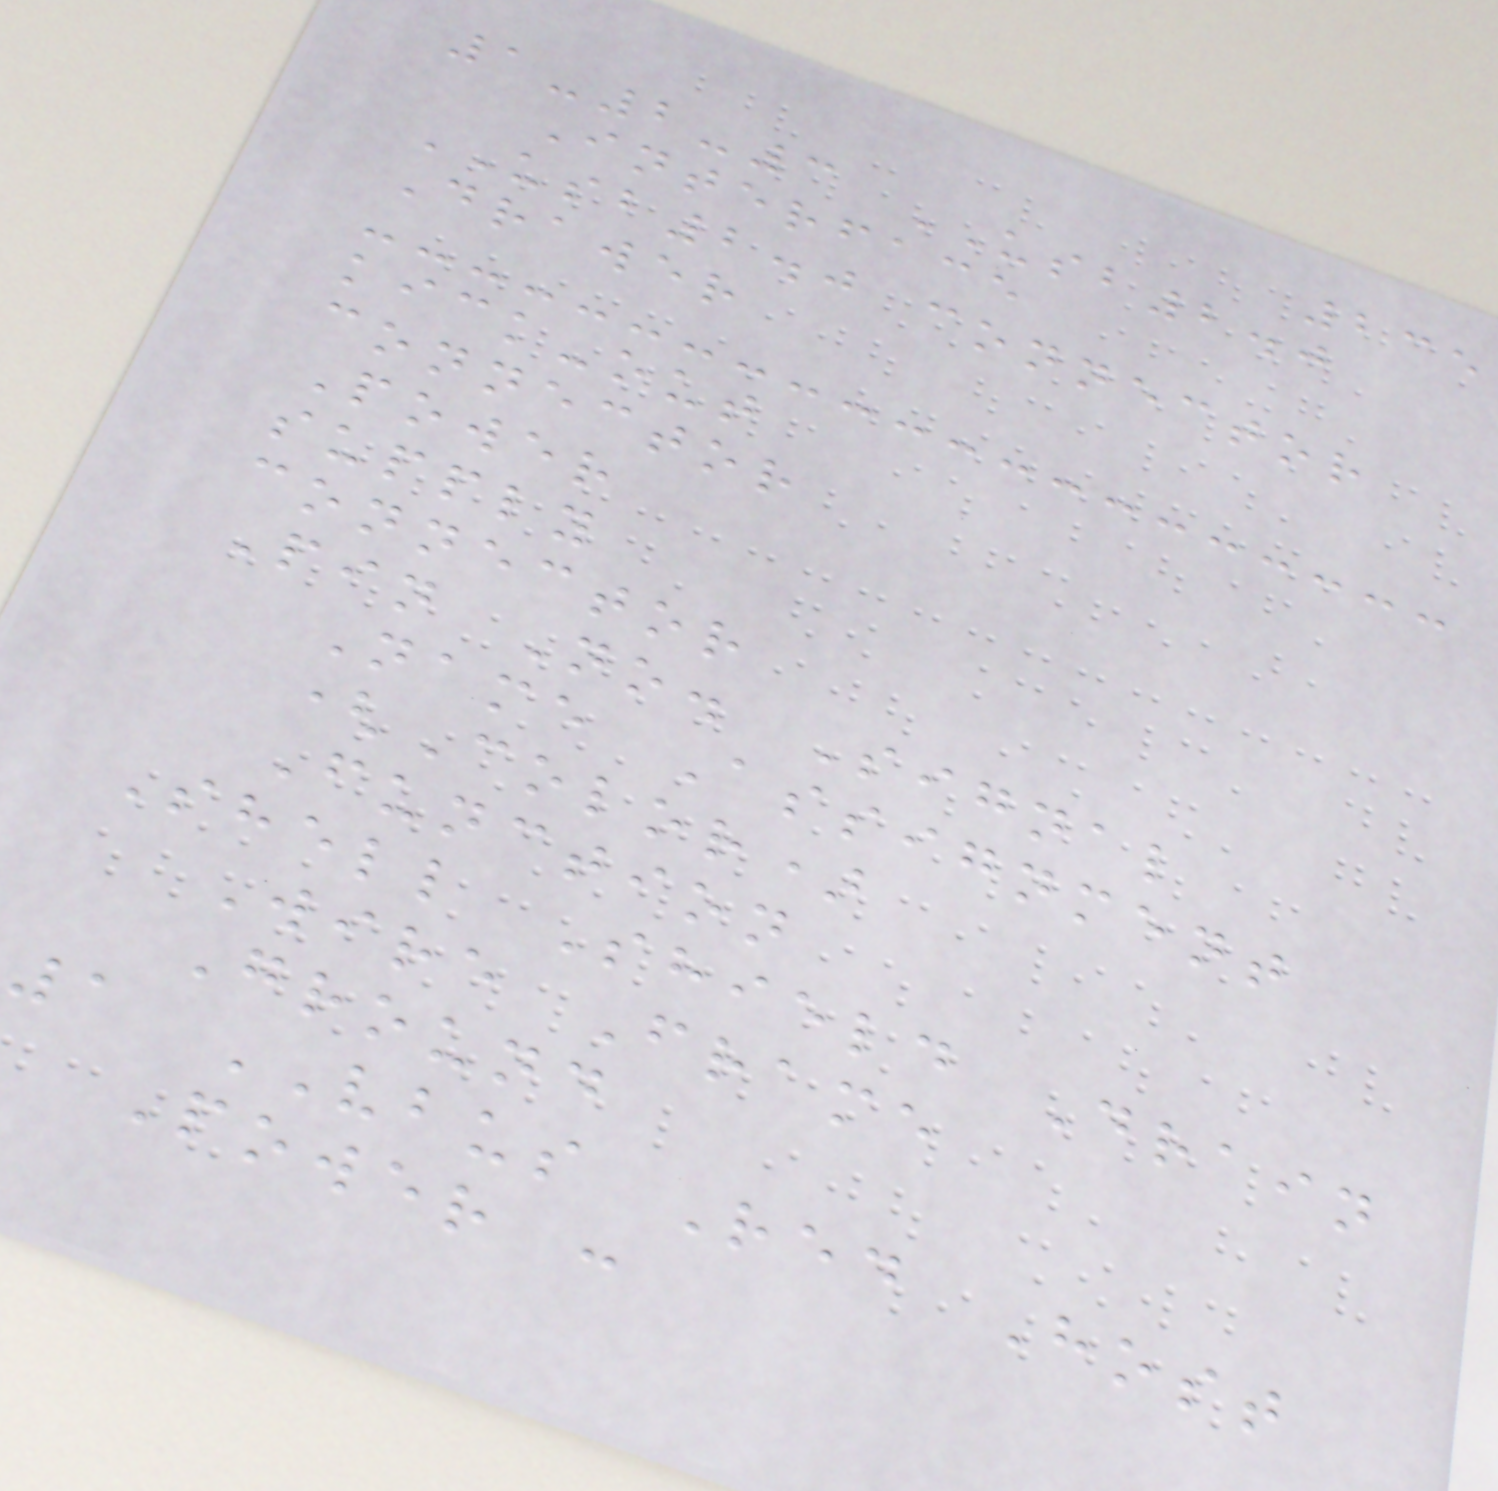235
1-2-3 USB2.0
Interface
USB2.0 connector
Drawer
kick-out
connector
Power
supply
connector
Pin No. Signal
Name Assignment
(Color)
Function
Shell Shield Drain
Wire Frame
Ground
1 VBUS Red Host
Power :
